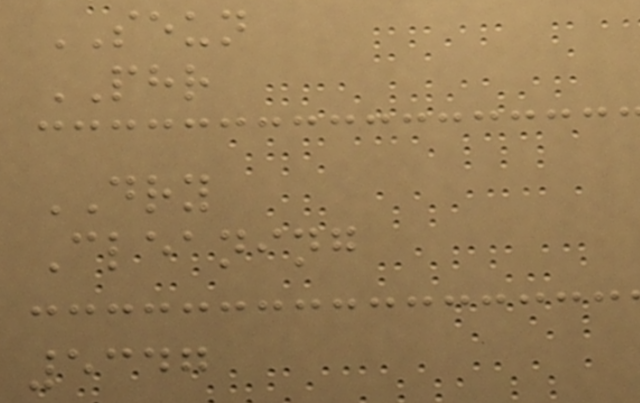SEUN
PHR
DRY
Cleaning
5347
